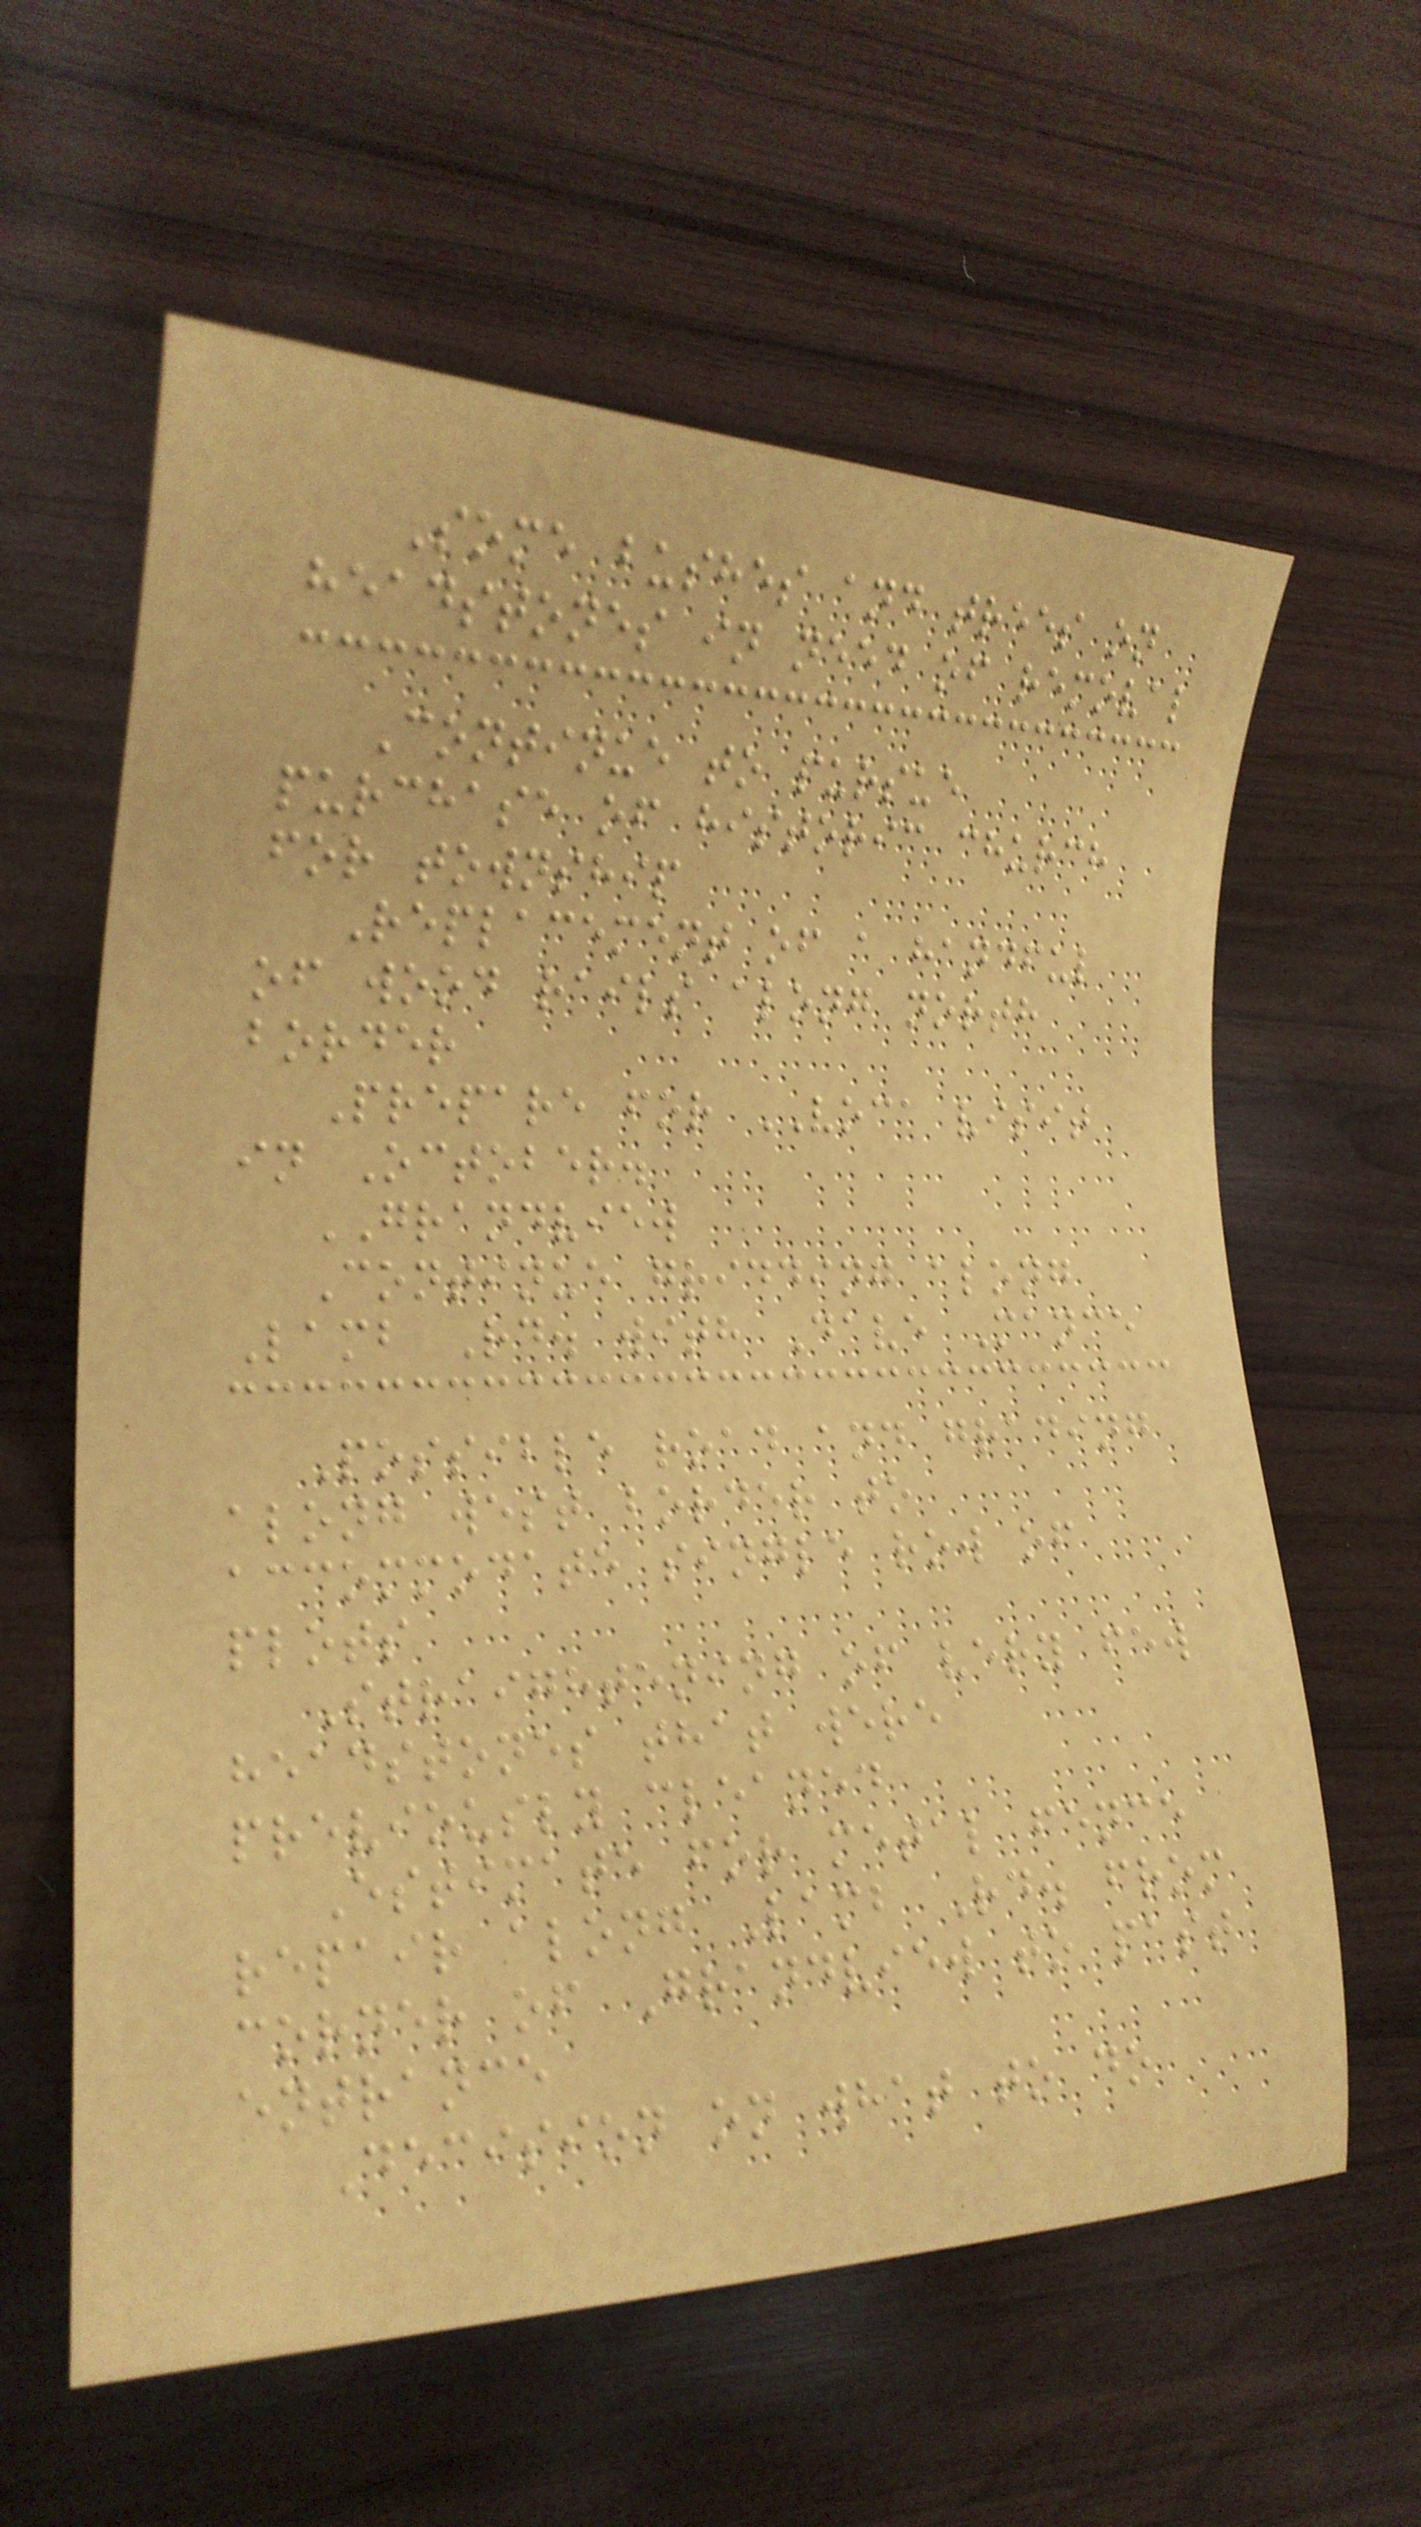Some bushes and trees on
headstones in need of removal
Continue to pursue
purchase of historic church
for township
Replacement of a handful
of wood rails along north
border
Prepare for VOCA visit
in October.
GRANDVIEW
Continue gridding along
Lamb Rd. with Dave Mance
Possible road and grading
along west border to
accommodate single row of
plots
Straightening of very few
headstones that were
previously cleaned
Estimate for metal fence
repair along Lamb Rd. from
corner of Grandview to past
entrance
Decision on what to do
